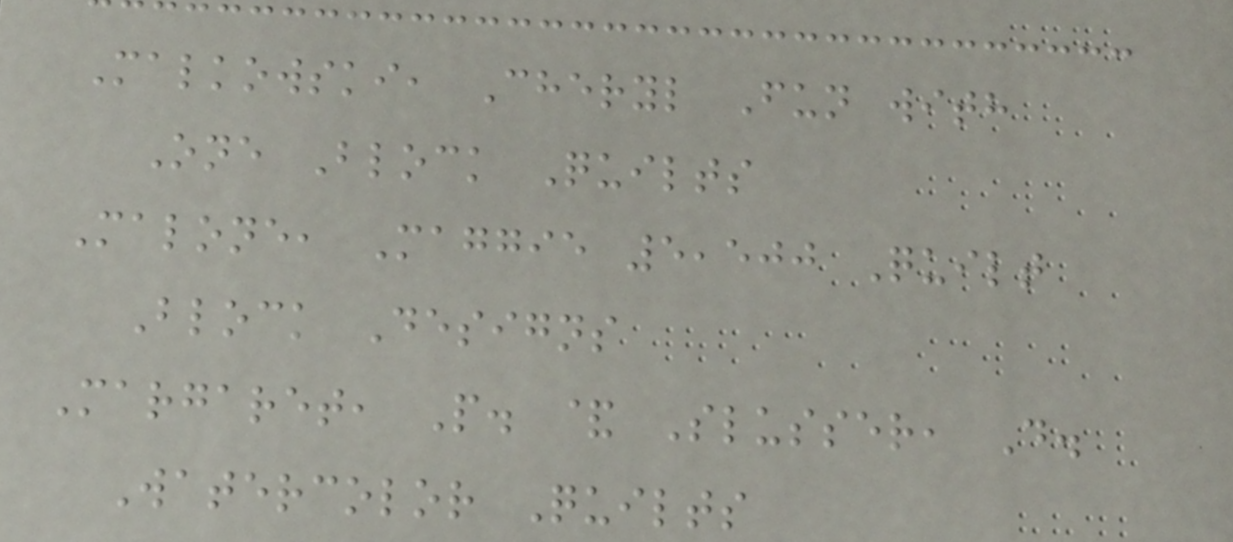Malkowski, Cheryl Fun with
One Block Quilts
Malone, Maggie 5,500 Quilt
Block Designs
Margaret, P. & Slusser, D.
Watercolor Quilts
